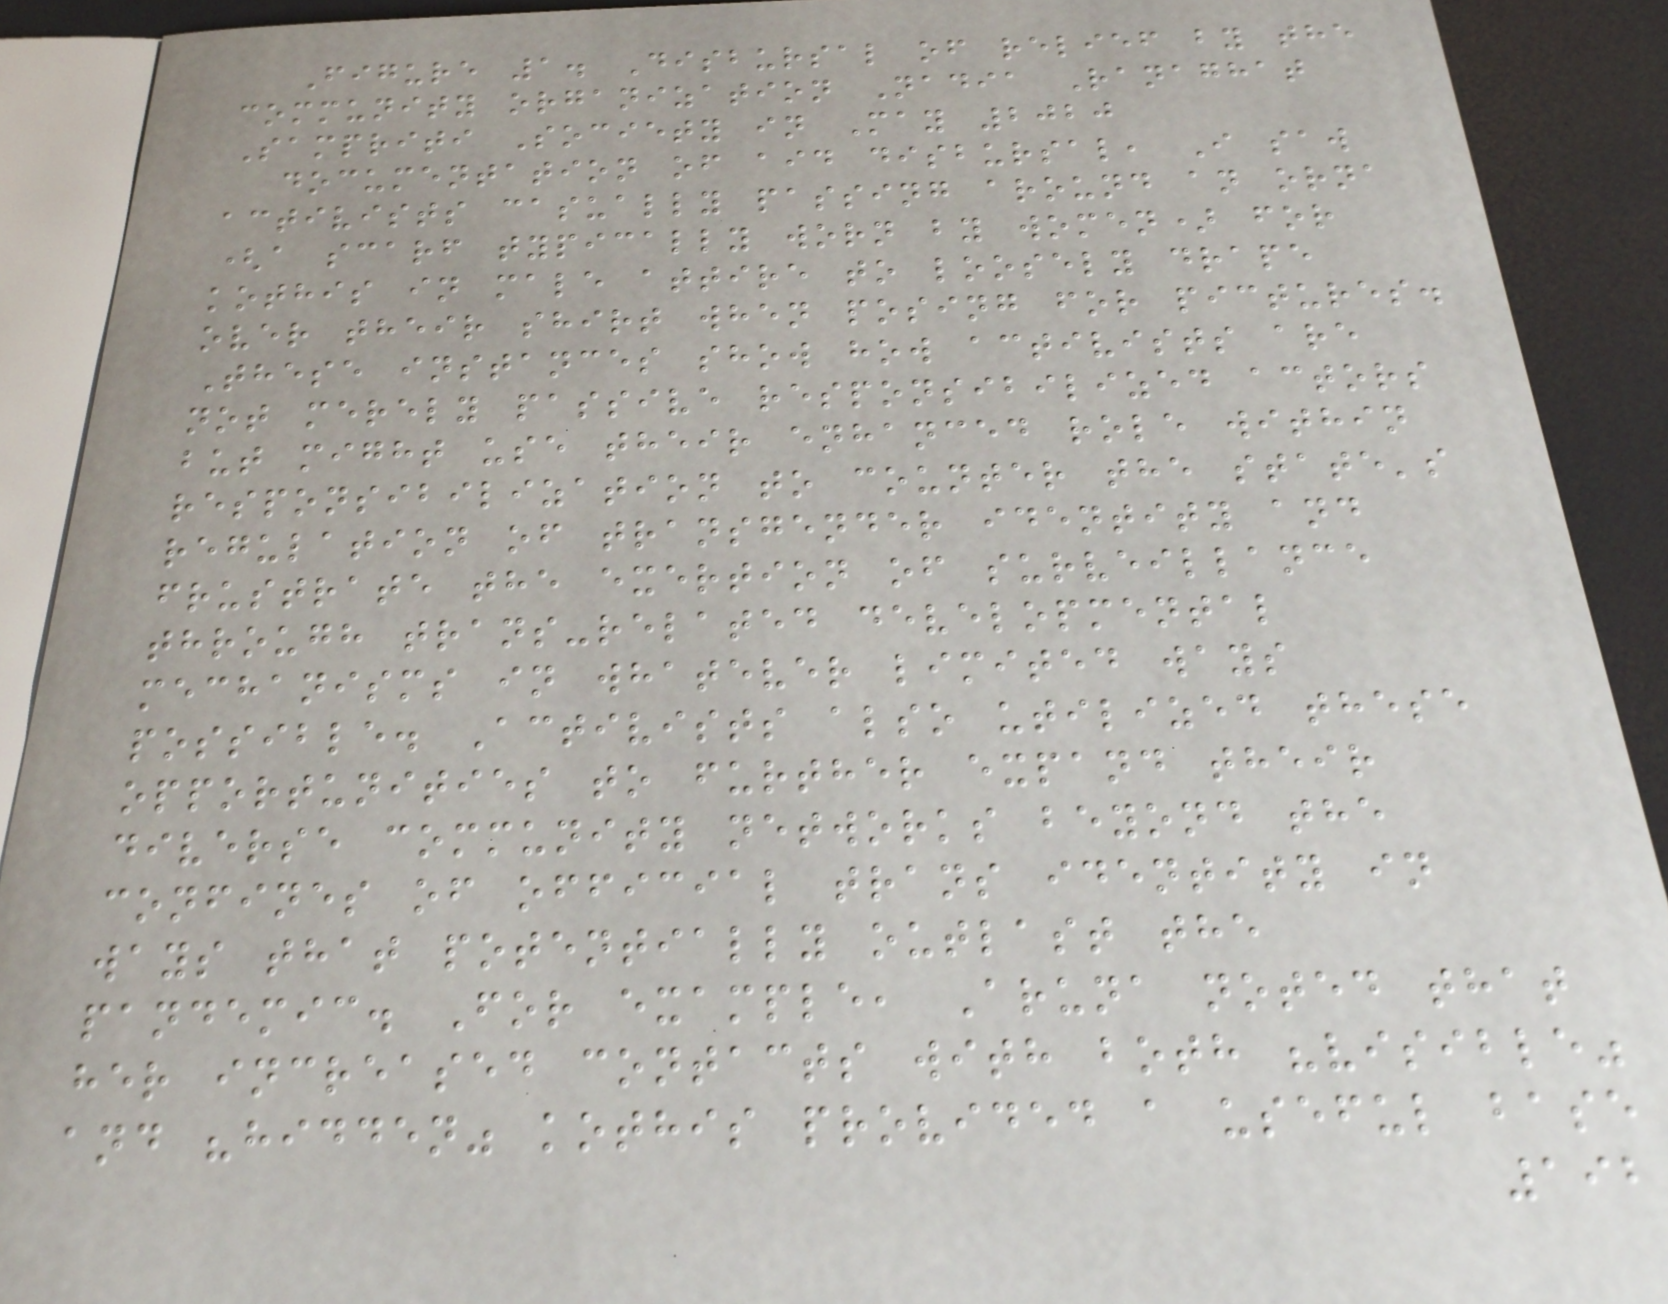Figure 1. Disbursal of relief by the
community organization Nadia Ranaghat
Sampriti Society in May 2020
documentation of aid disbursal, I saw
activists casually passing around an orna
(a scarf typically worn by women) for
kothis in male attire to loosely drape
over their shirt when posing for pictures.
These instances show how activists are
not merely passive responsibilized actors
but might use their enhanced role within
responsibilization to counter the state's
regulation of transgender identity and
frustrate the exertion of surveillance
through trans-related developmental
mechanisms in whatever limited ways
possible. Activists also utilized these
opportunities to further expand their
diverse community networks beyond the
confines of official trans identity in
ways that potentially outlast the
pandemic. For example, Aruna noted that
her increased contacts with both "visible"
and "hidden" kothis provided a useful base
192
